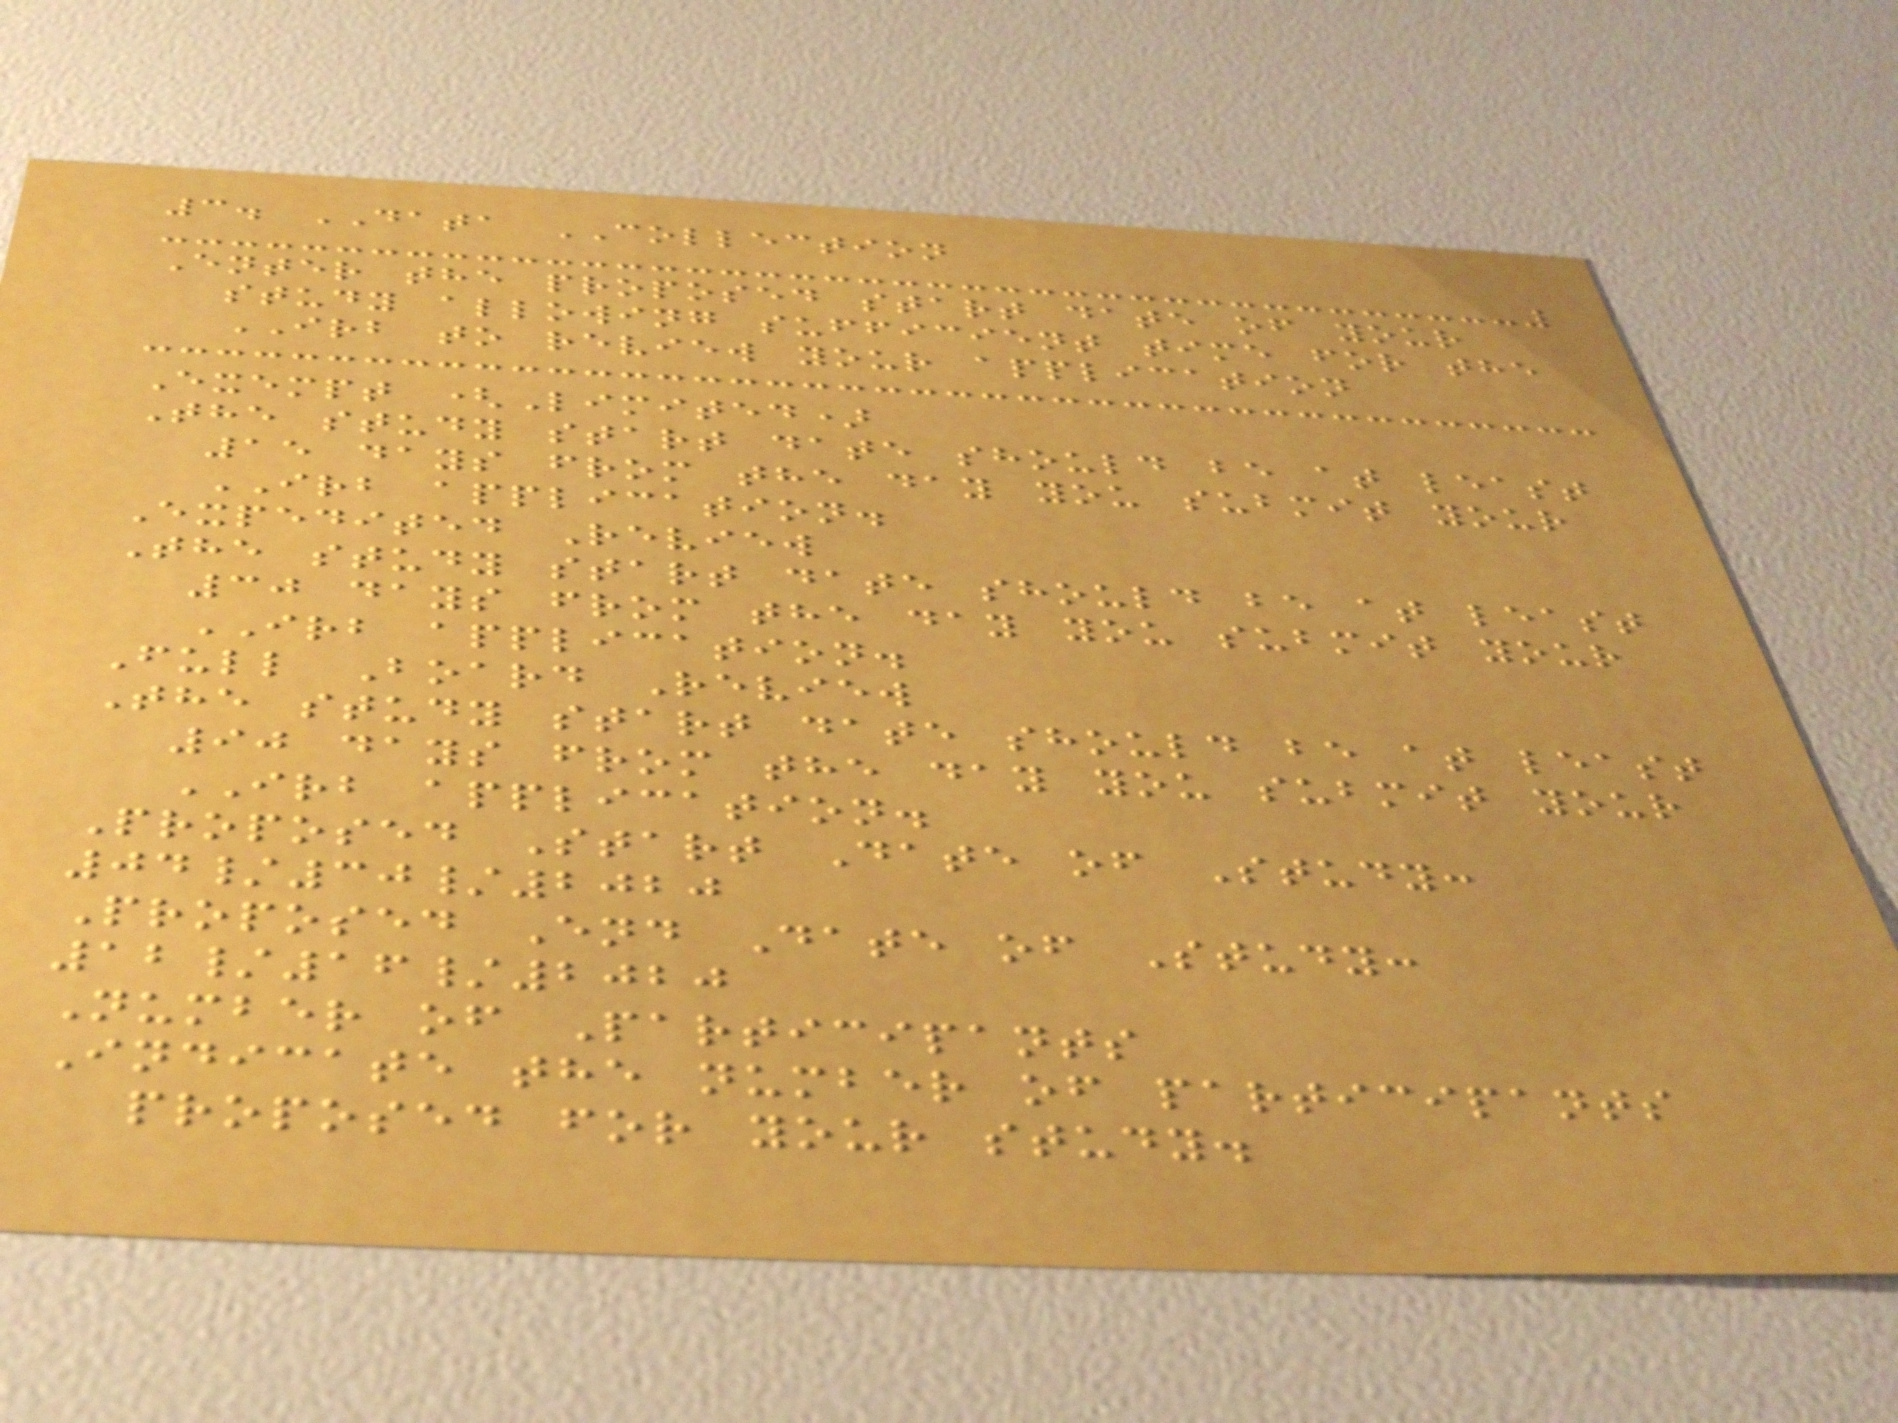3. DATA COLLECTION
Enter the proposed start date of your
study allowing sufficient time for the
IRB to review your application
Exempt (Limited)
The study start date should be at least
15 days from the day you submit your
IRB application.
Expedited Review
The study start date should be at least
30 days from the day you submit your
IRB application.
Full Board Review
The study start date should be at least
90 days from the day you submit your
IRB application.
Proposed Start Date of Study:
04/30/2020
Proposed End Date of Study:
12/16/2020
Number of Participants
Indicate the number of participants
proposed for your study.
